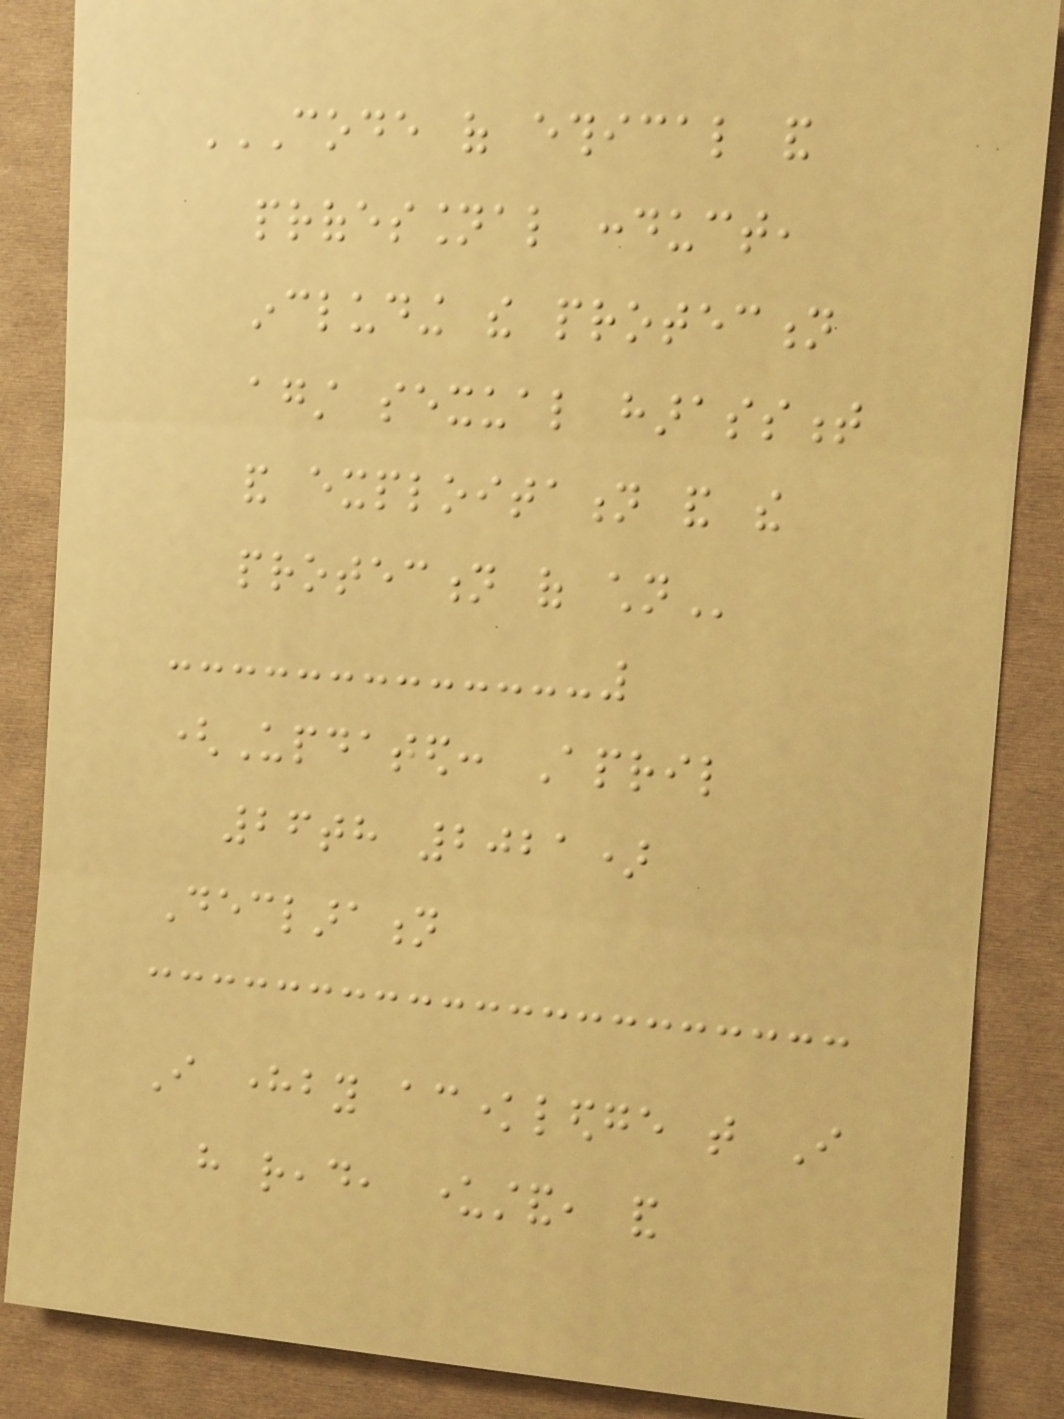CODE OF ETHICAL AND
PROFESSIONAL CONDUCT,
INCLUDING THE PROTECTION
AGAINST SEXUAL HARASSMENT
AND EXPLOITATION AND THE
PROTECTION OF CHILDREN
(Updated: April
26th 2021)
Declaration
I hereby acknowledge that I
have read, understand, and
